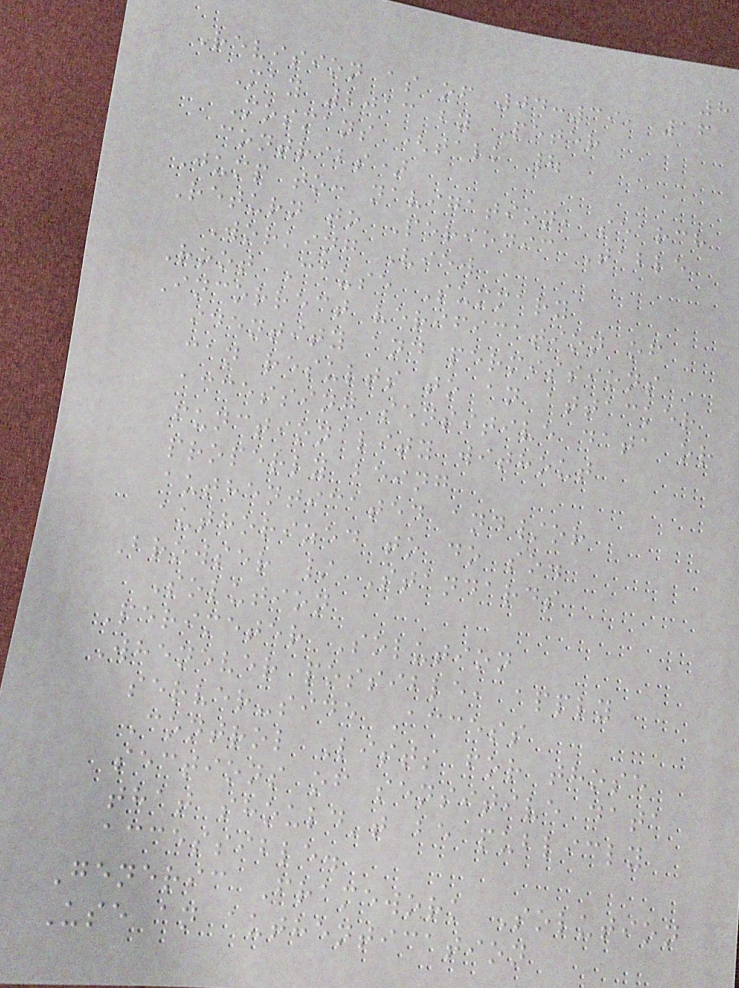8
Revision as of 04:39, 16
May 2013 by Peter
Mosmans (talk |
contribs)
Jump to: navigation, search
Return to Periodic Table
Working View
Root Cause Summary
Incorrect verification of
identity and permissions
can results to an attacker
accessing sensitive data or
functionality without
properly being
authenticated and/or
authorized to do so.
Browser / Standards
Solution
Perimeter Solution
Whenever possible, apply
server-side Access
Control Lists for those
sections of sensitive data
that should't be publicly
accessible.
Generic Framework Solution
Use an authentication
